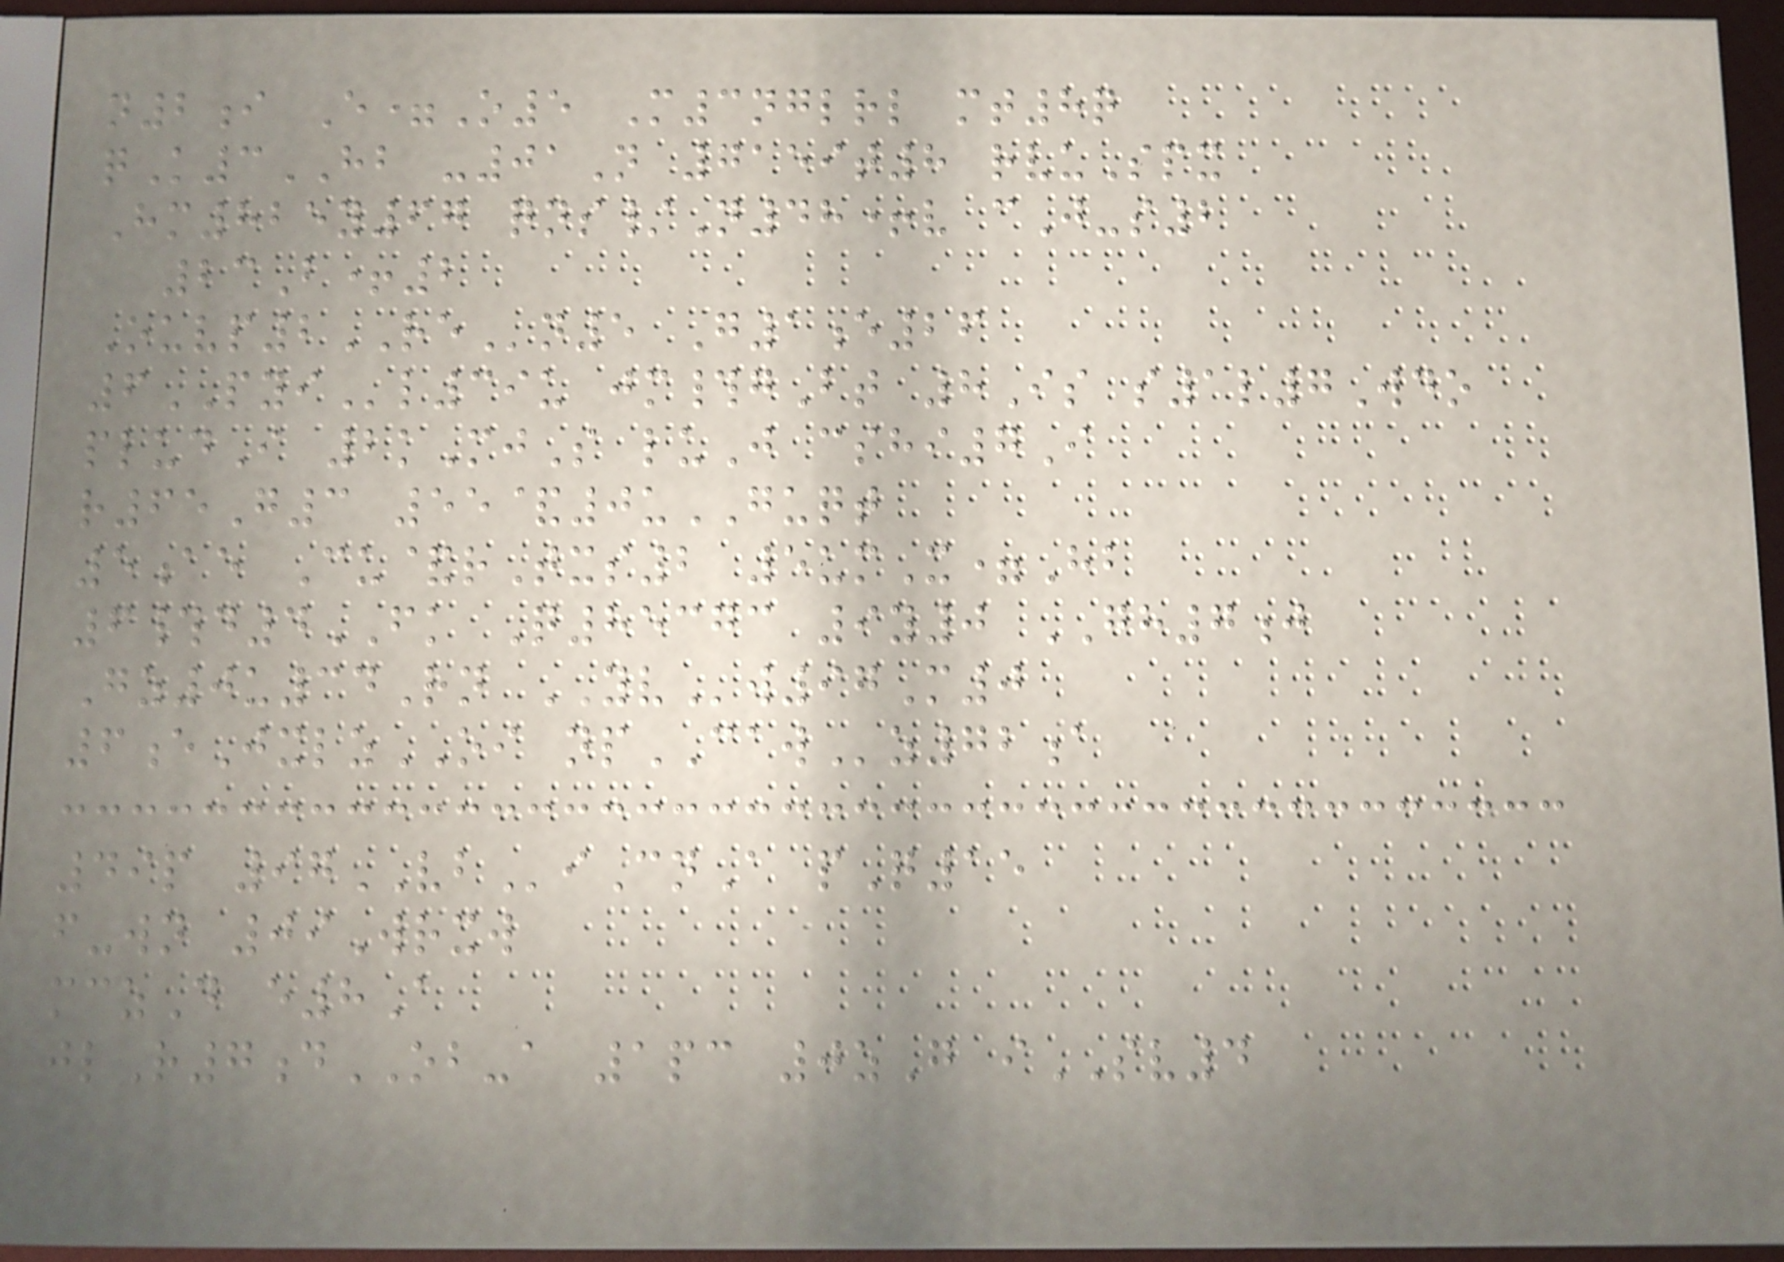n2i E=O5 M3nglrl mt8q
qK3HB -01N 7159t8 rvuSpx
Hm825y67 qns/N48+v cJ-s2
23B+2
Ouvp2REn5 G1e26
6PYIl39u jm#gBt 8Is s1l7Wdo
pludI 2kMjS luJ cshi7I
r65G3 55&0uGUQT
5ae Cu&rTxs2 5umX=Hb
6#d4FK Q85373 9y0 GH7j
Gz0u34Rn YVw97M0
6eJxlzOI npCAWz72a
49p 97VBiCnA pQ15
f-wn 09Wrxw
mczD e8A
jlR7dOB-a 1pc 0zG iSV4
